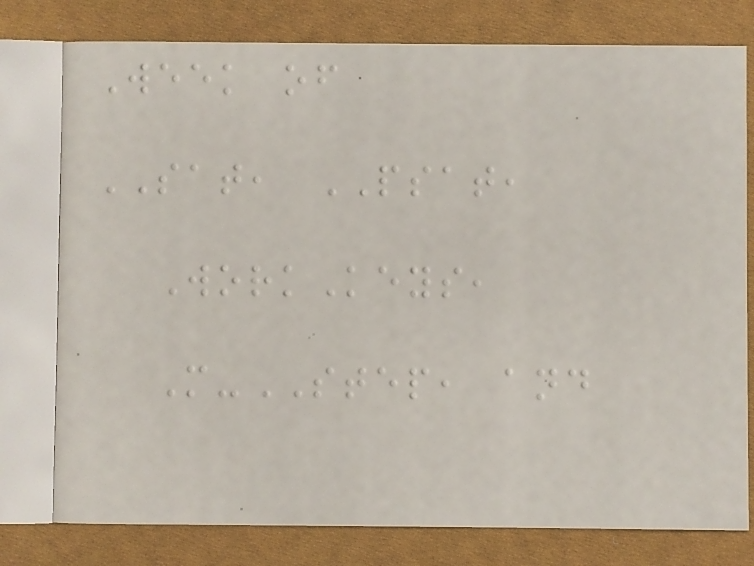Week of
SAT, PSAT,
WorkKeys,
M-STEP, and
